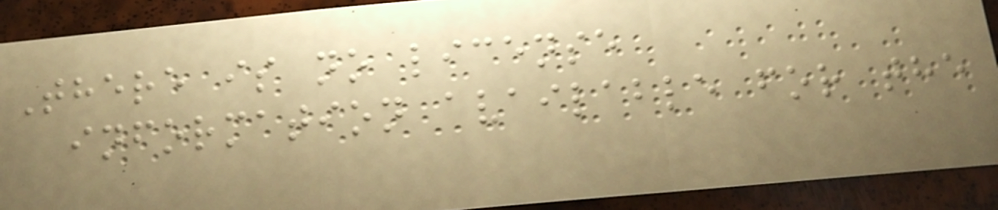There is no license
information available for the
